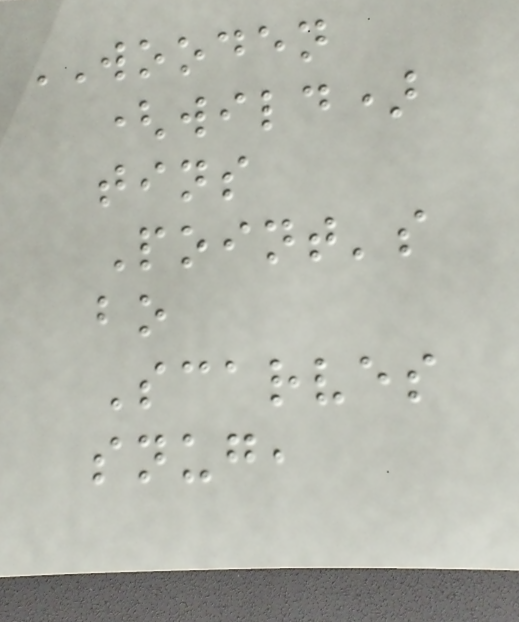WOODEN
(wild)
tins
Point's
bo
Scarves
snug,
